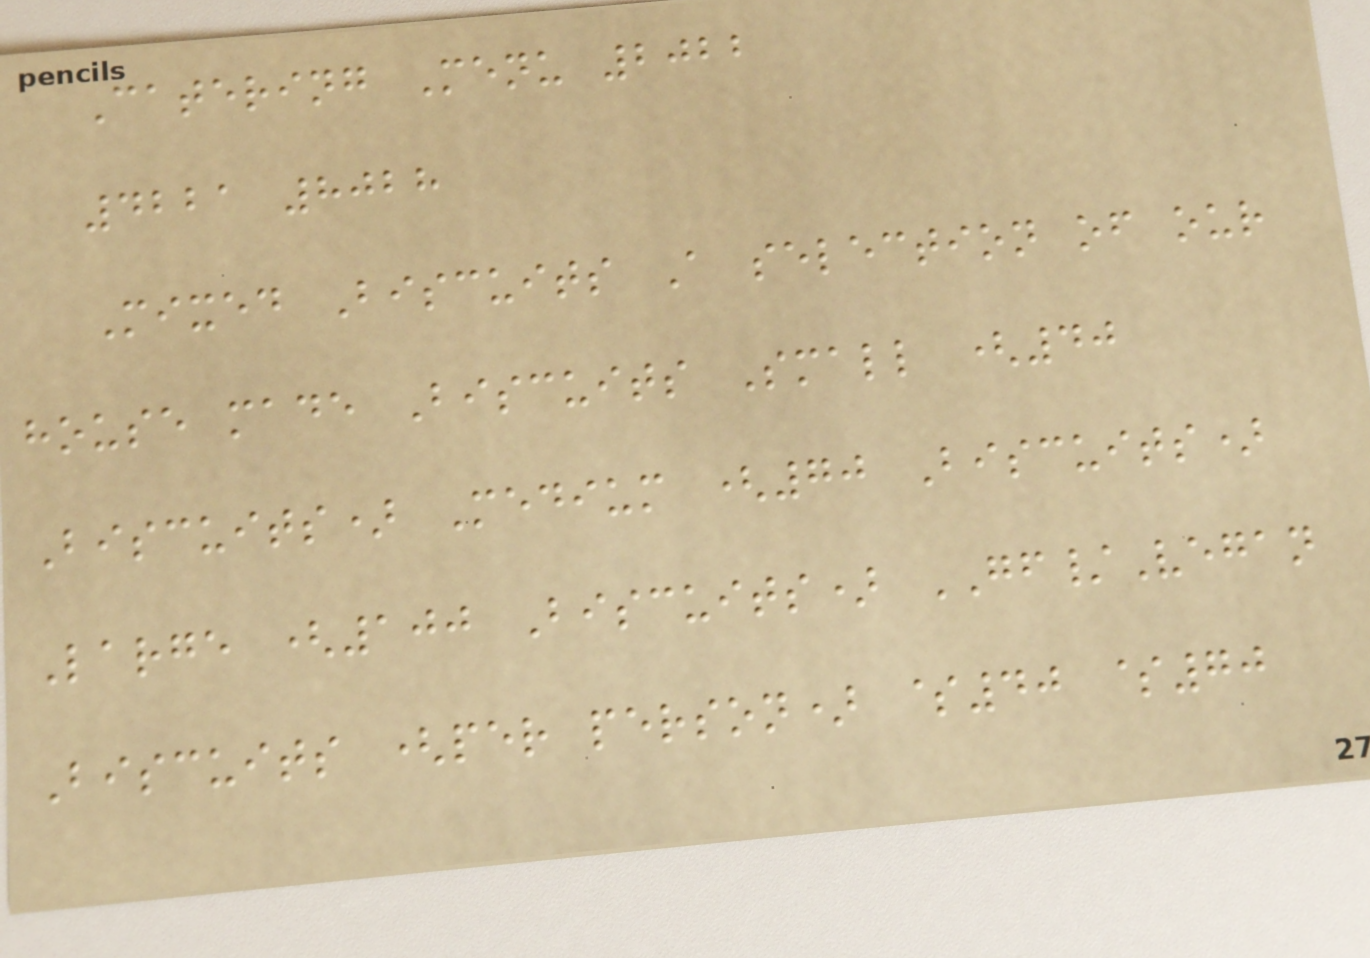Catering Menu 2022
4221 8028
Mixed Biscuits A selection of our
house made Biscuits Small (40
Biscuits) Medium (70 Biscuits)
Large (100 Biscuits) GF/Vegan
Biscuits (per person) $40 $70
